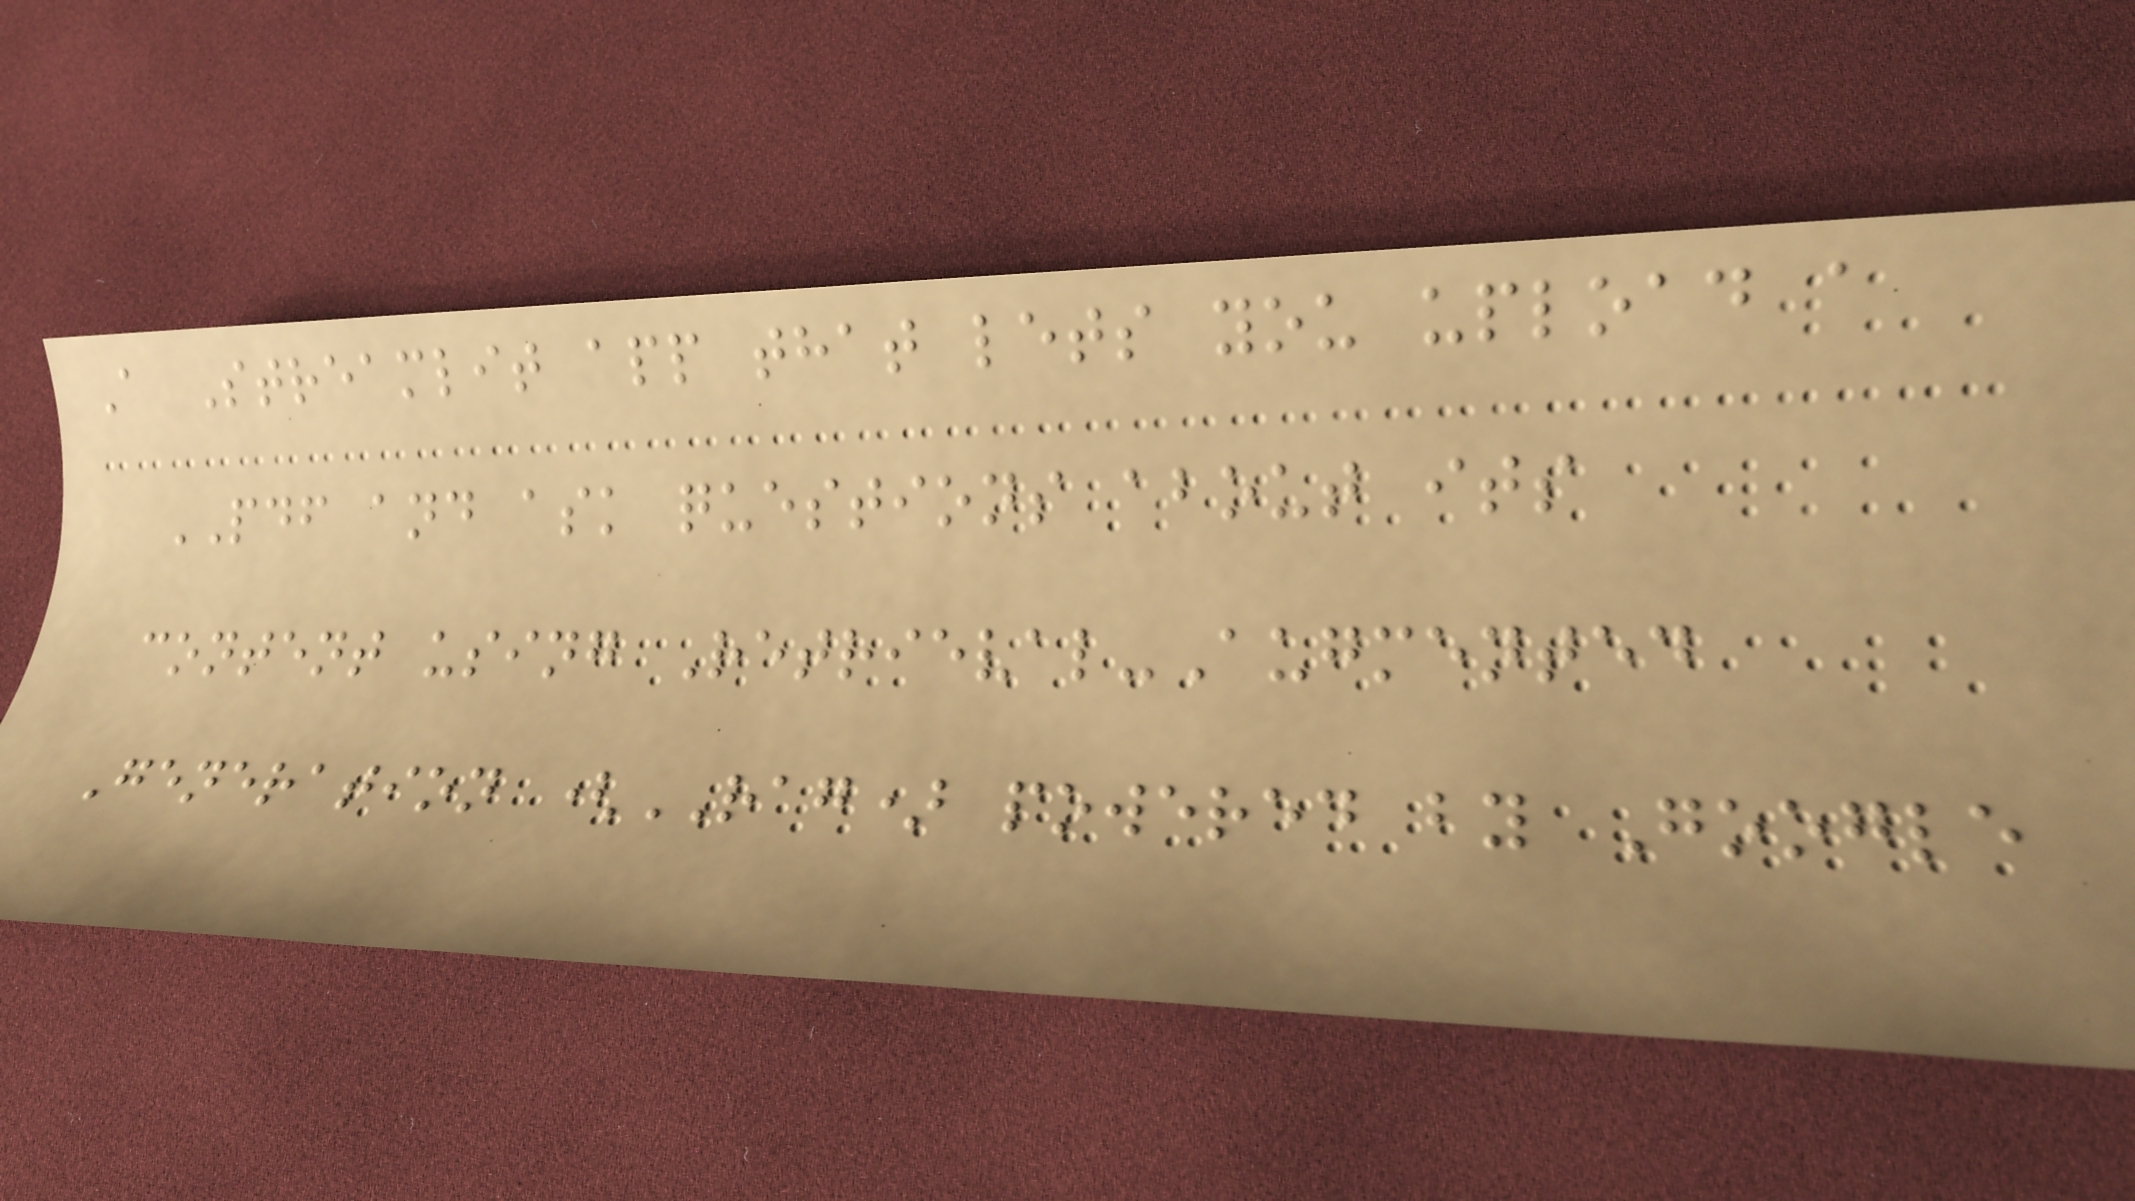A Streamlit app that lets you upload a
PDF and ask questions about its
content using Retrieval-Augmented
Generation (RAG) powered by Google
